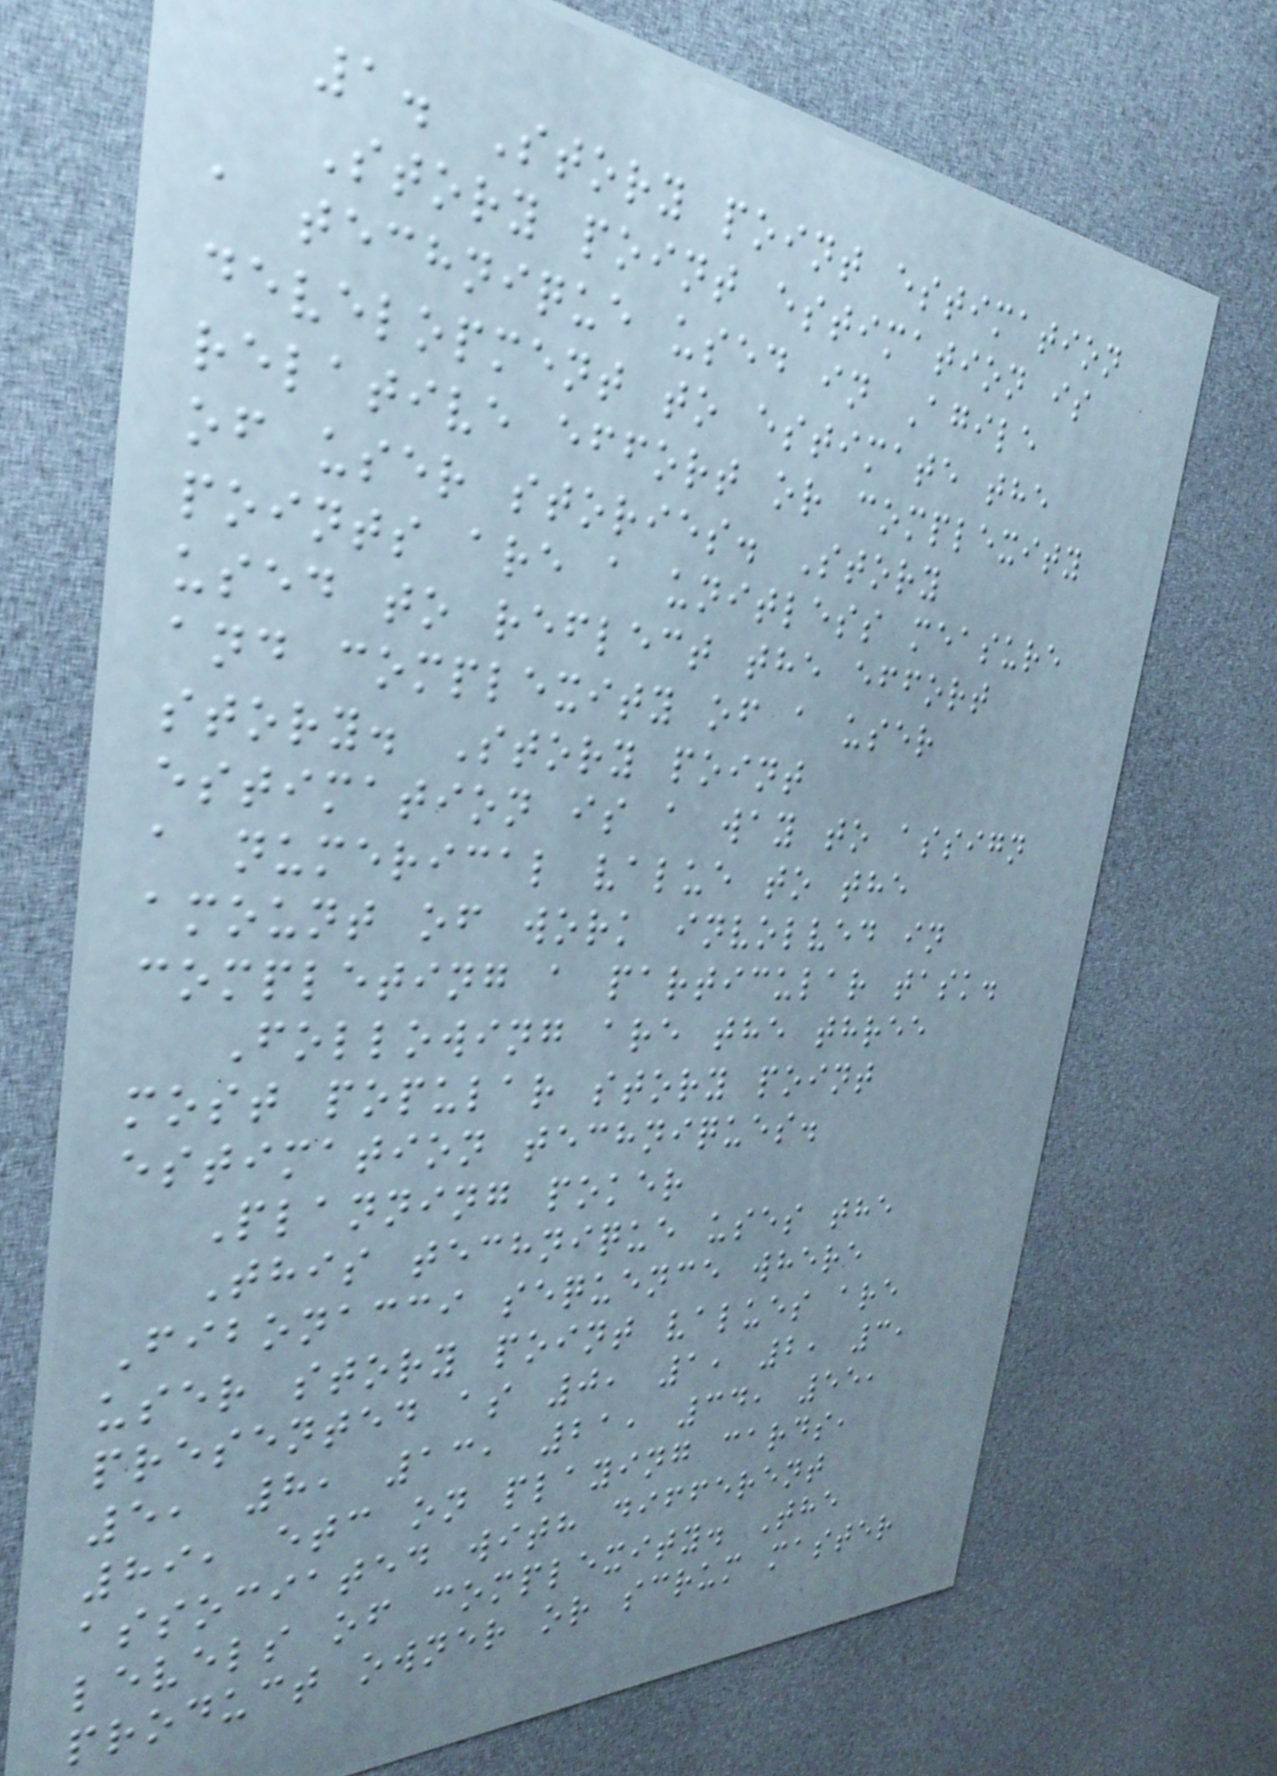1. Story point estimation
Story point estimation is
a technique used in Agile
development to estimate the
relative effort or complexity
of user stories. Story
points are a unitless measure
used to reflect the effort
and complexity of a user
story. Story point
estimation is a way to assign
a numerical value to the
amount of work involved in
completing a particular task.
Following are the three
most popular story point
estimation techniques.
Planning poker
This technique uses the
Fibonacci sequence where
user story point values are
presented as 0, 1, 2, 3,
5, 8, 13, 21, 34, 55,
89, etc on playing cards,
associated with different
levels of complexity. The
product owner or scrum master
